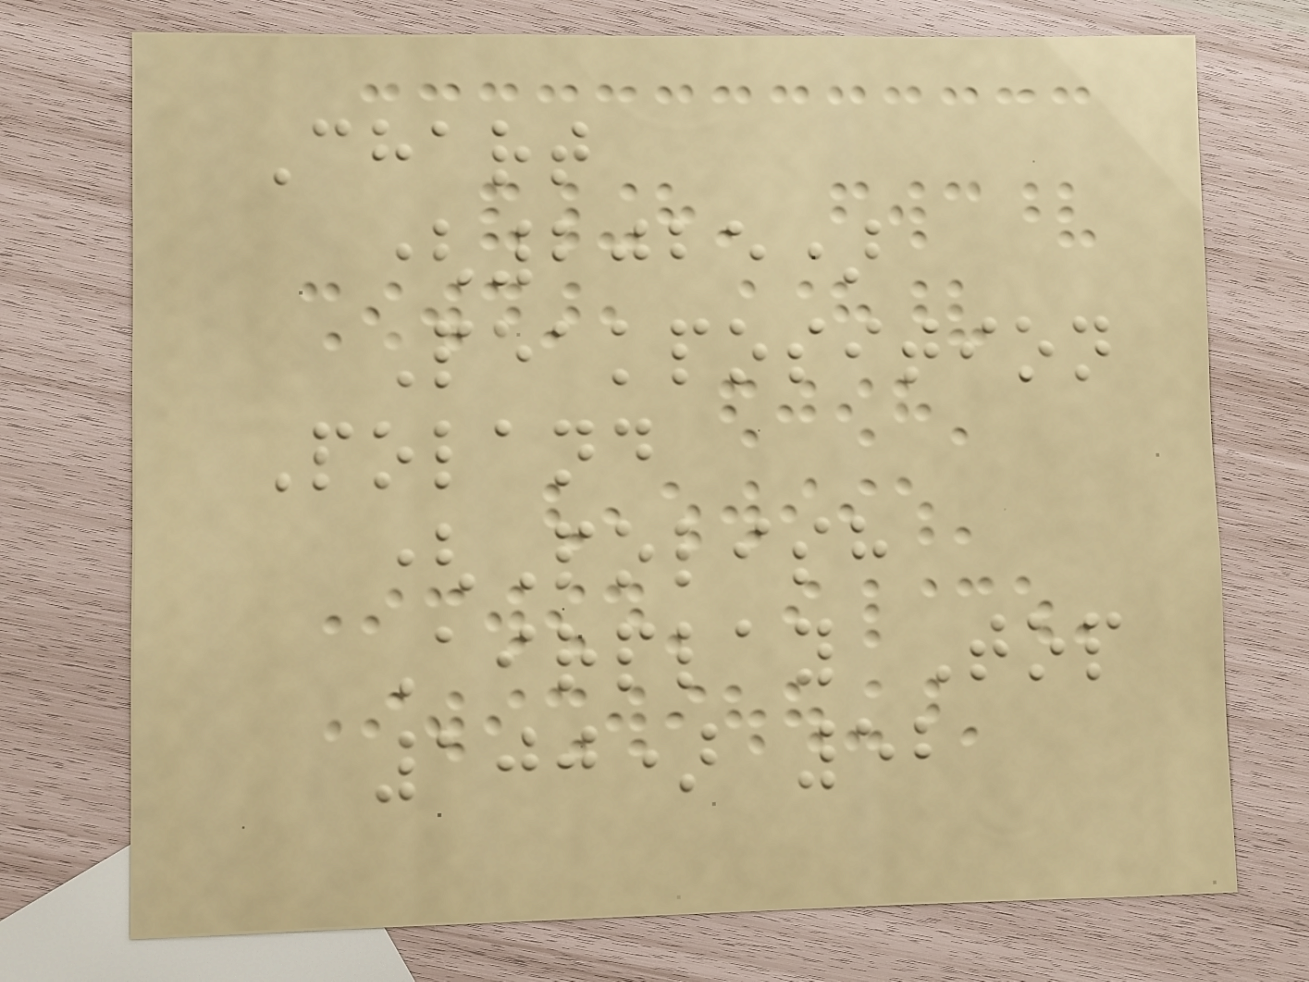Chart
(2025)
Peakposition
Poland
(Polish
Airplay Top
100) 52
